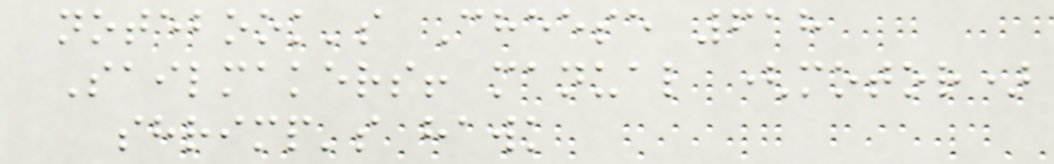notebook's Cheese 618
Sailmakers! manual (motor)
shrimp's hawk
